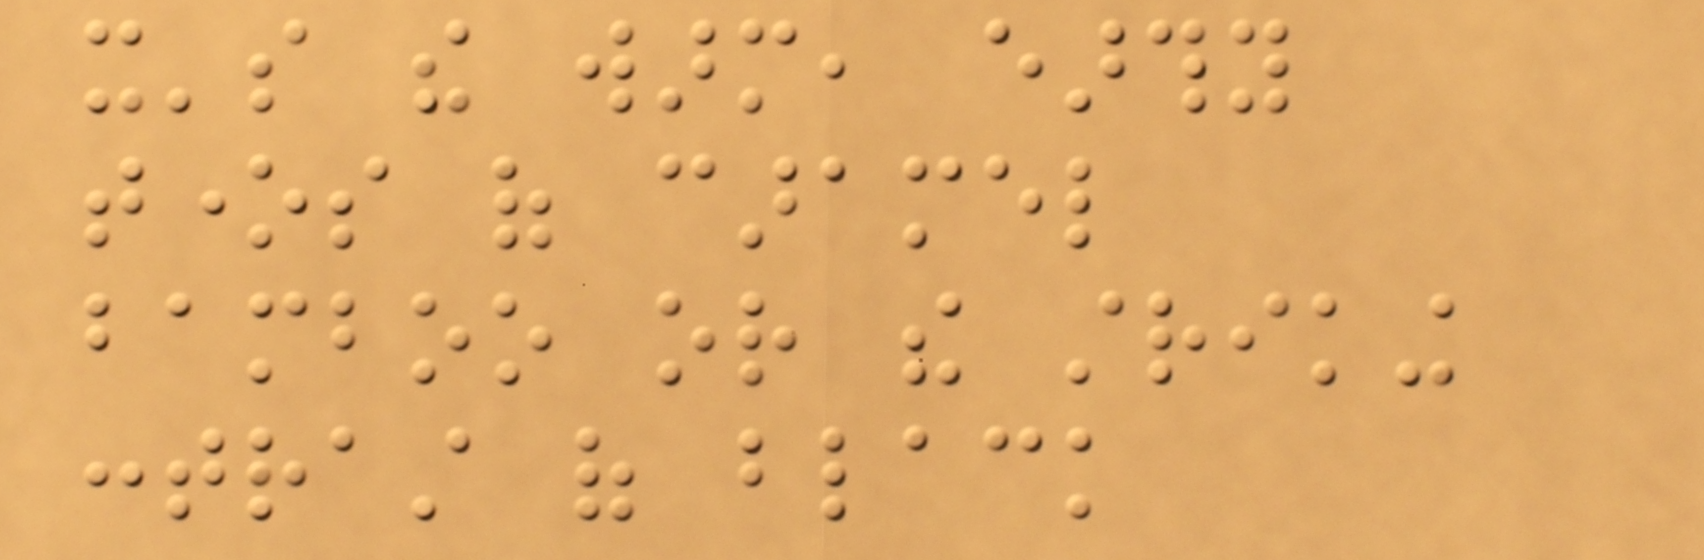it's the warm, earthy
tones of caramel
bamboo or the striking
contrast of black
